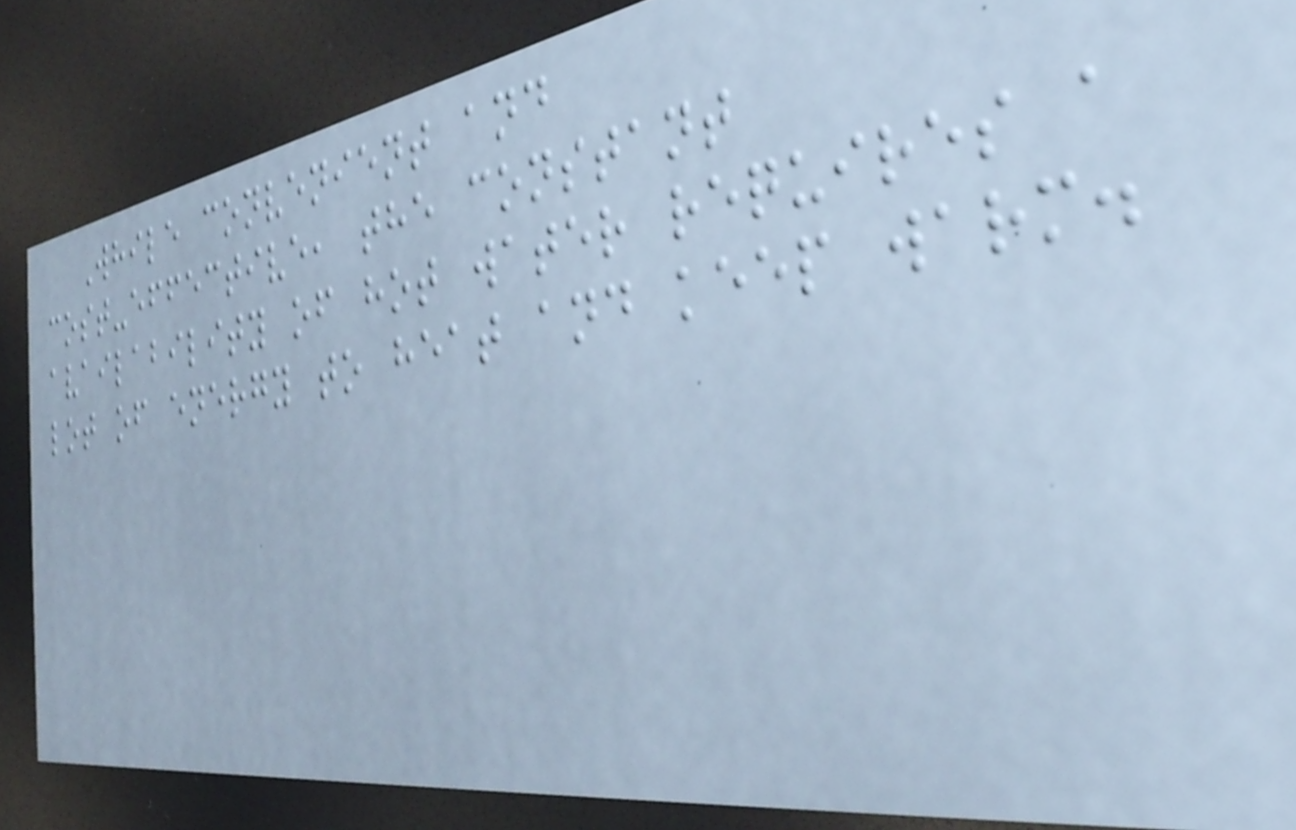While convenient and
cost-effective, the constant
availability of hot water requires a
lot of energy to heat and keep warm.
